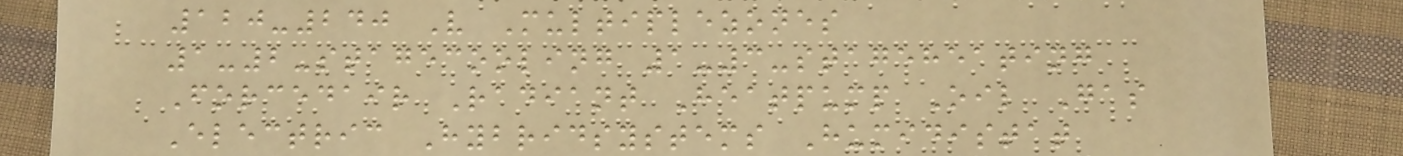120-240 V Multiplezones
1-2-stagecooling 1-3-stageheating
Forcedair Radiant Heatpump Oil Gas
Electric Hybridsystems Humidistat
